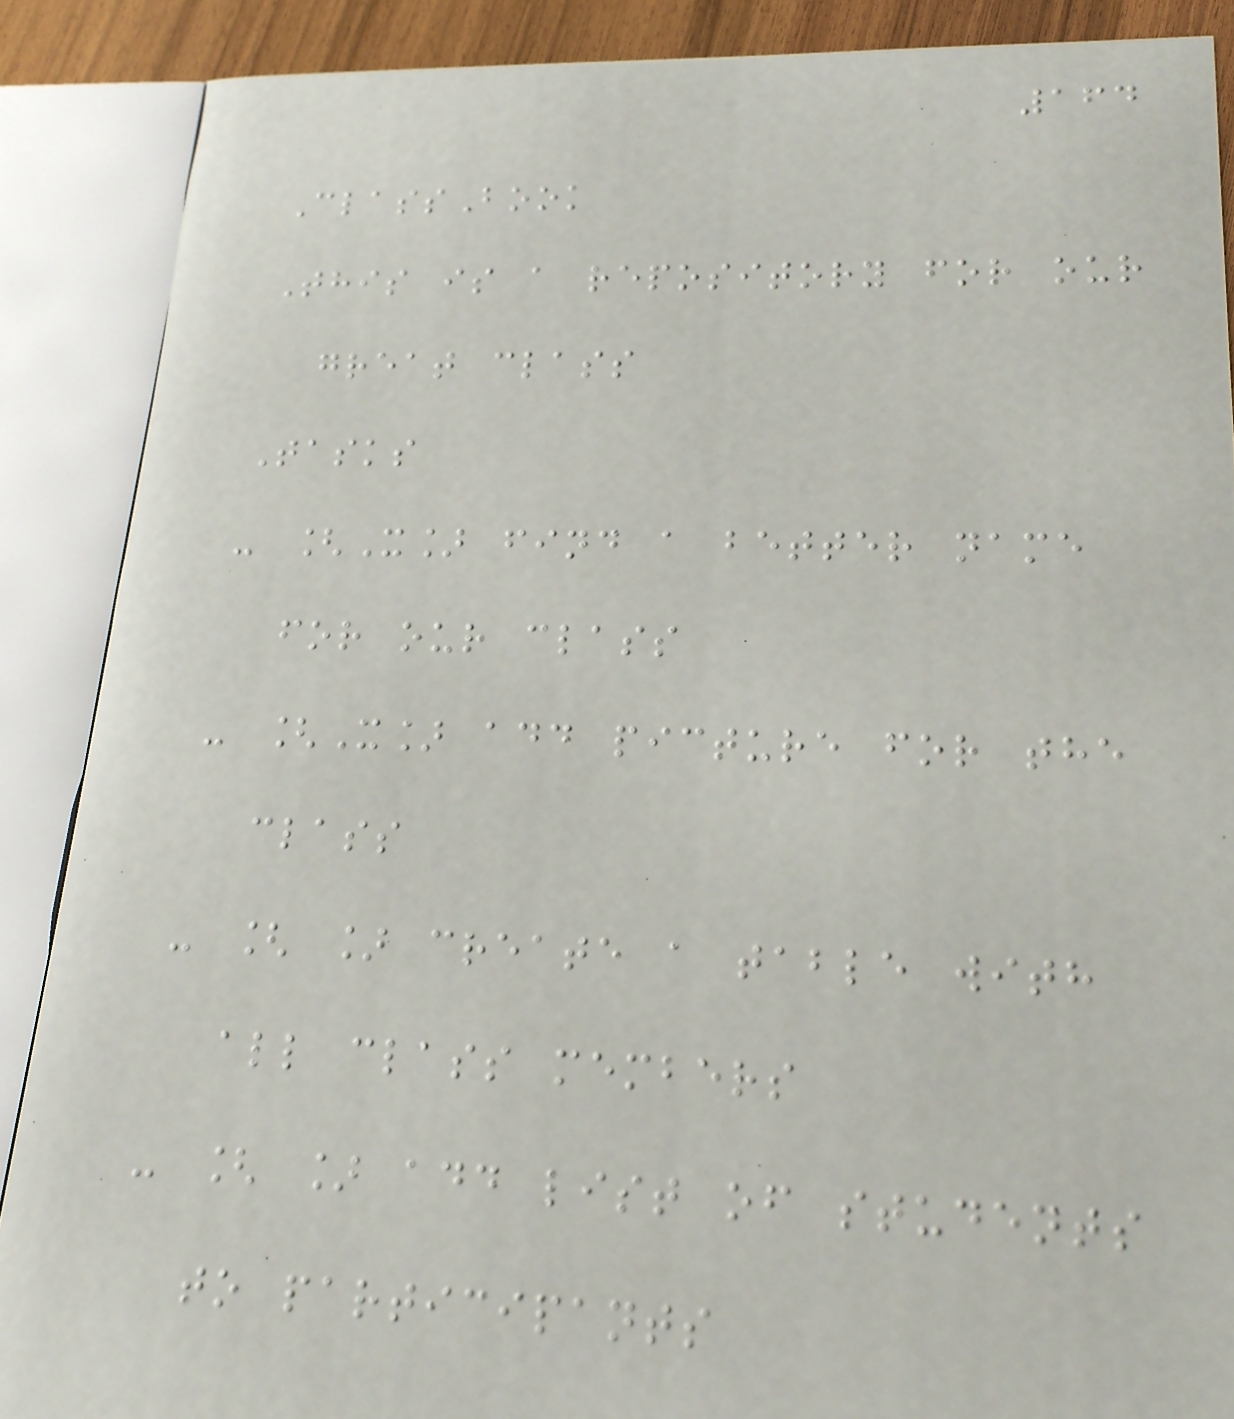164
ClassBook
This is a repository for our
great class
Tasks
- [X] find a better name
for our class
- [X] add picture for the
class
- [ ] create a table with
all class members
- [ ] add list of students
to participants
